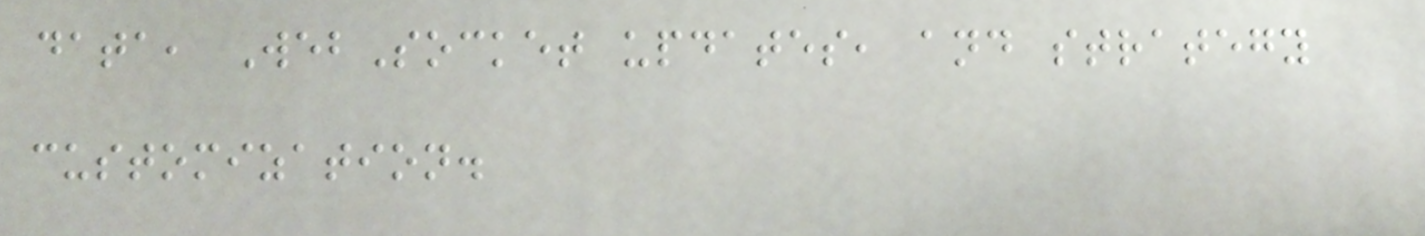data, WebSocket updates, and strategy
customization.
